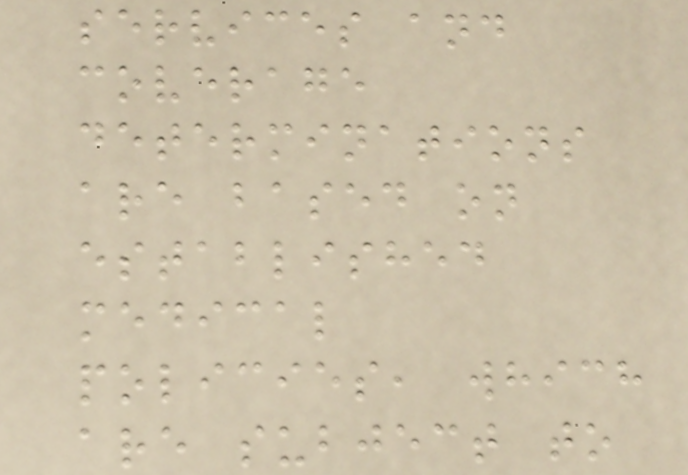services and
coverage
determinations
are based on
established
medical
policies, which
are subject to
